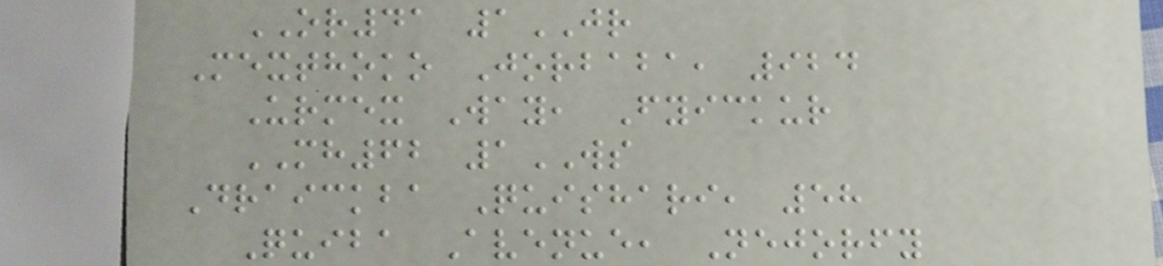OR41 1JR
Mexthoko Jorbaba, 924
Urmex Way, Fyickur
MH62 1WS
Draickba Quishari, 58
Quiba Avenue, Nejorfy
